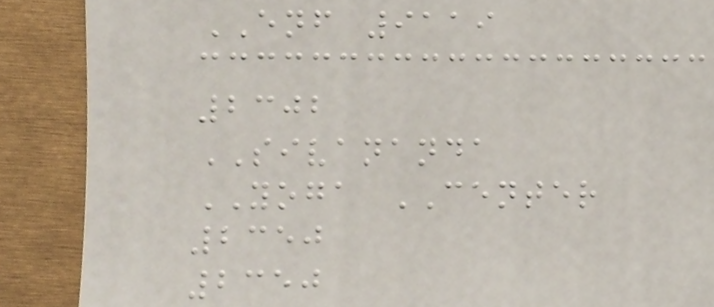ENF 9119
2302
SIVANANDA
YOGA CENTER
2350
2350
